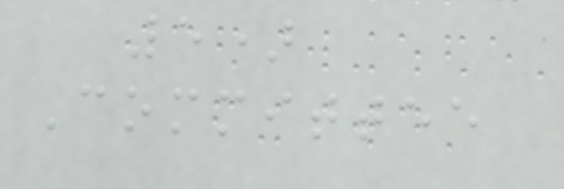5)
Committee
